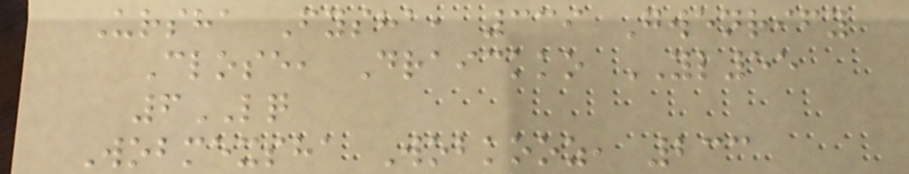Ursha Fysha, 339 Gwenrify
Close, Draickko YL55
6LQ
Wobmexsha Wobkooz, 233
